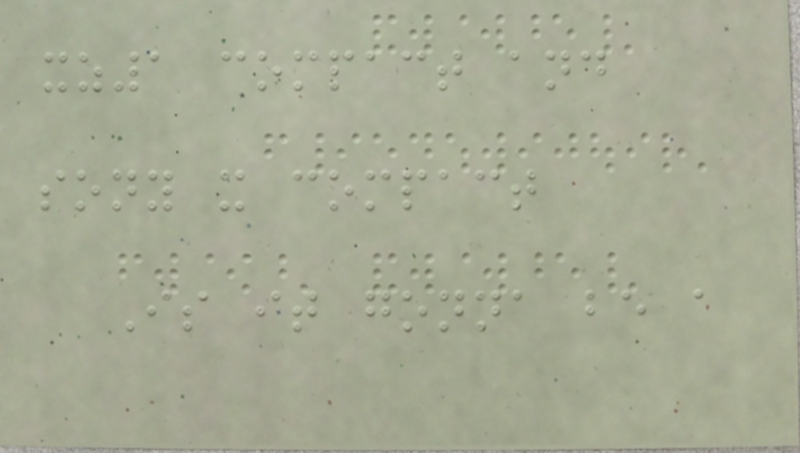xz1 compact and
sony x compact
Is it gonna be a
